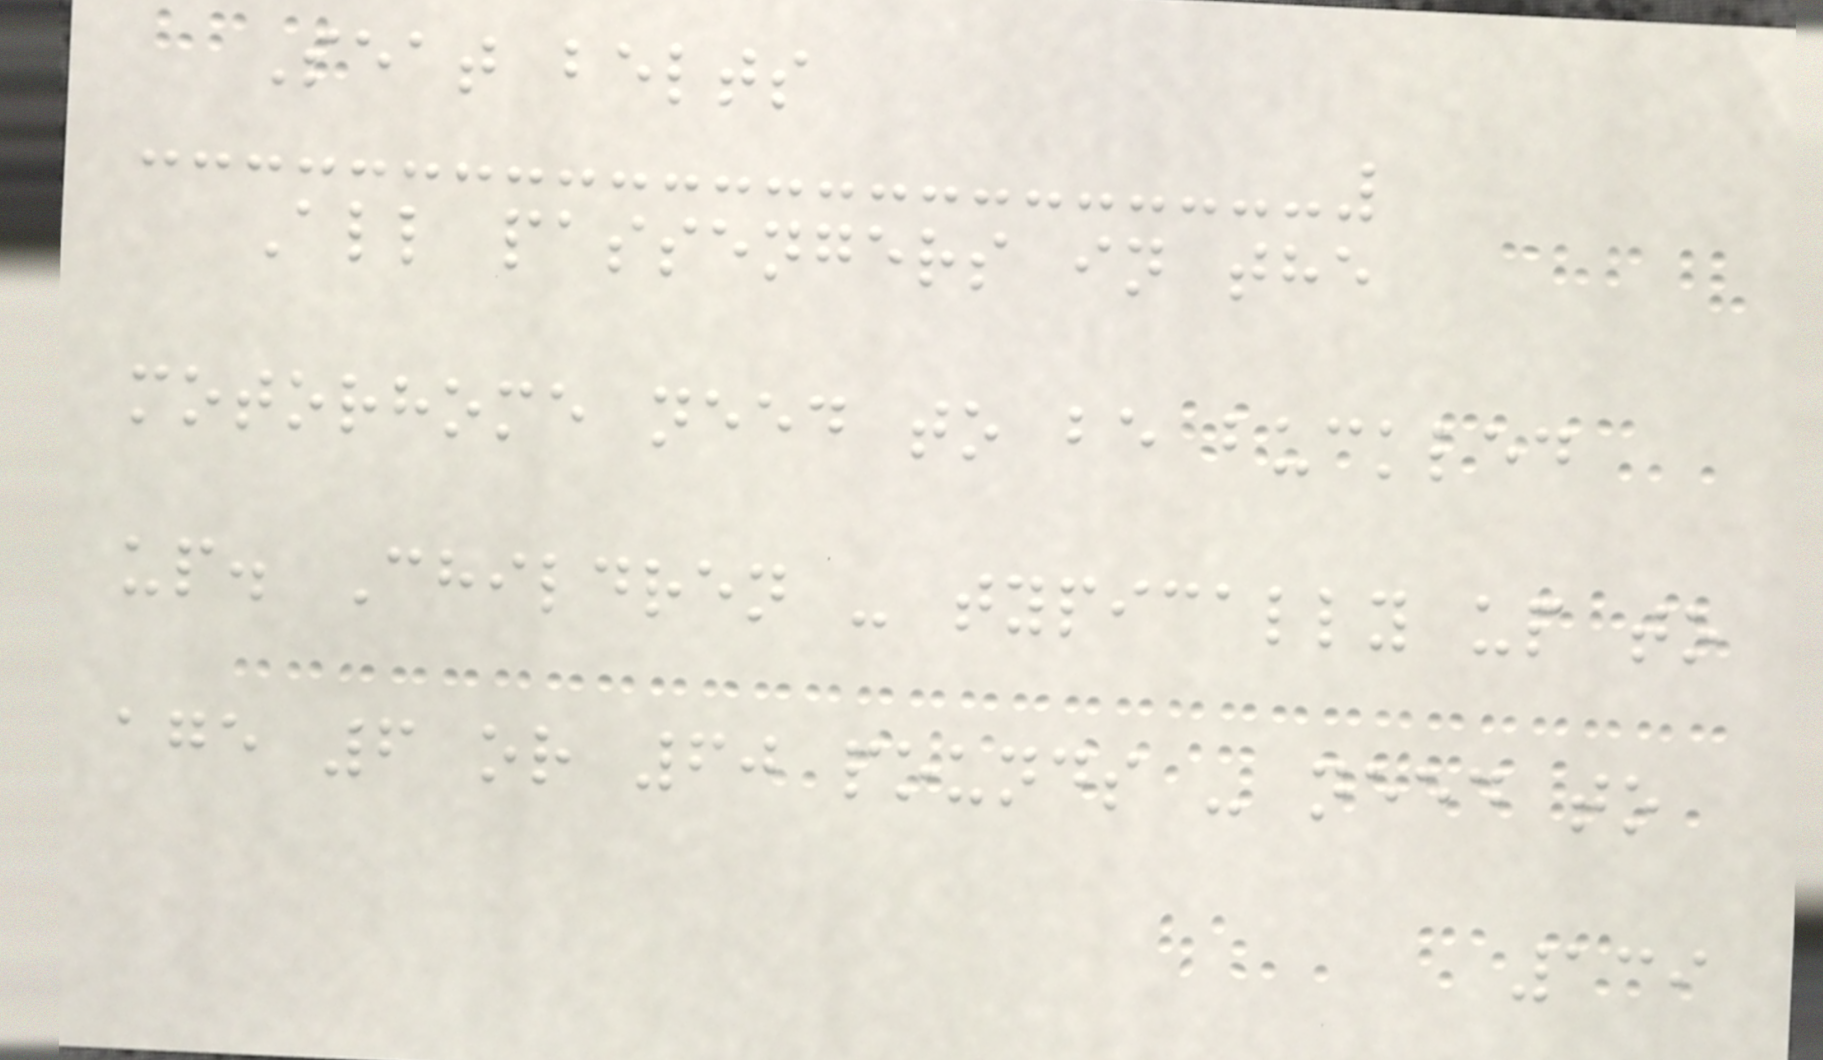Seat belts
All passengers in the
motorhome need to be buckled
up. Children - typically up to
age 6 or 60 pounds - need to
139
